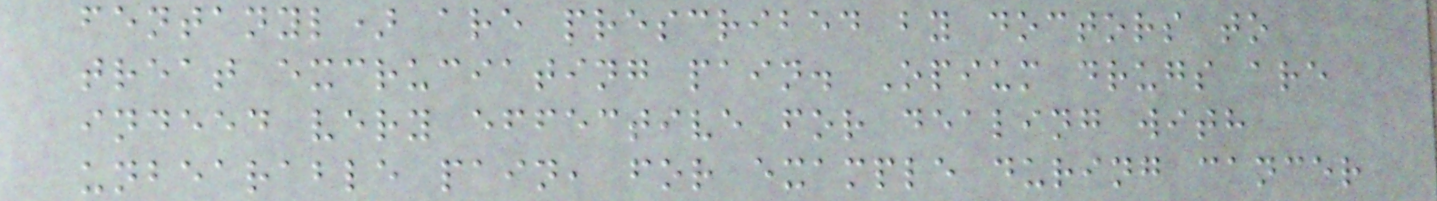fentanyl) are prescribed by doctors to
treat excruciating pain. Opium drugs are
indeed very effective for dealing with
unbearable pain, for example during cancer
